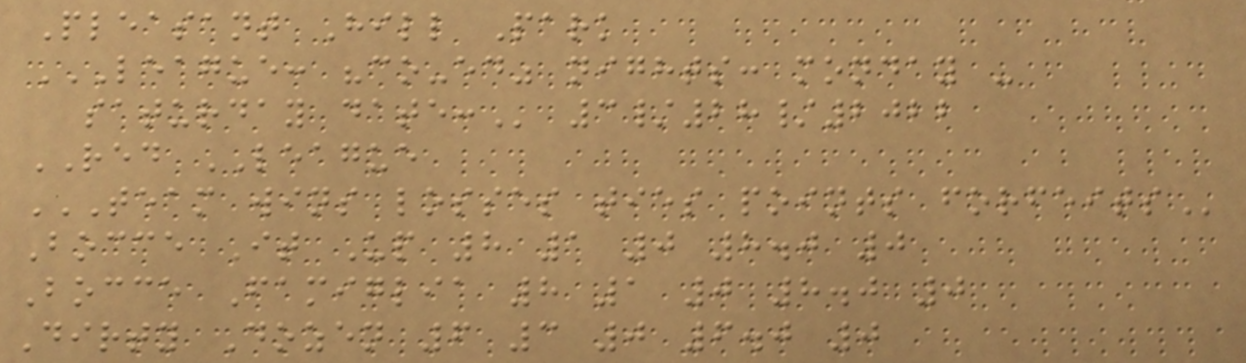Pleasant Hill Park
LEAGUE: "CO-ED" NIGHTS: MONDAY -
SATURDAY DATE: 3/28/2022
RED LEAGUE
TEAM WINS LOSSES TIES POINTS FORFEITS
Bocce It Up 8 1 0 8.0 0
Bocce Famiglia 8 1 0 8.0 0
Dirty Dozen 6 3 0 6.0 0
